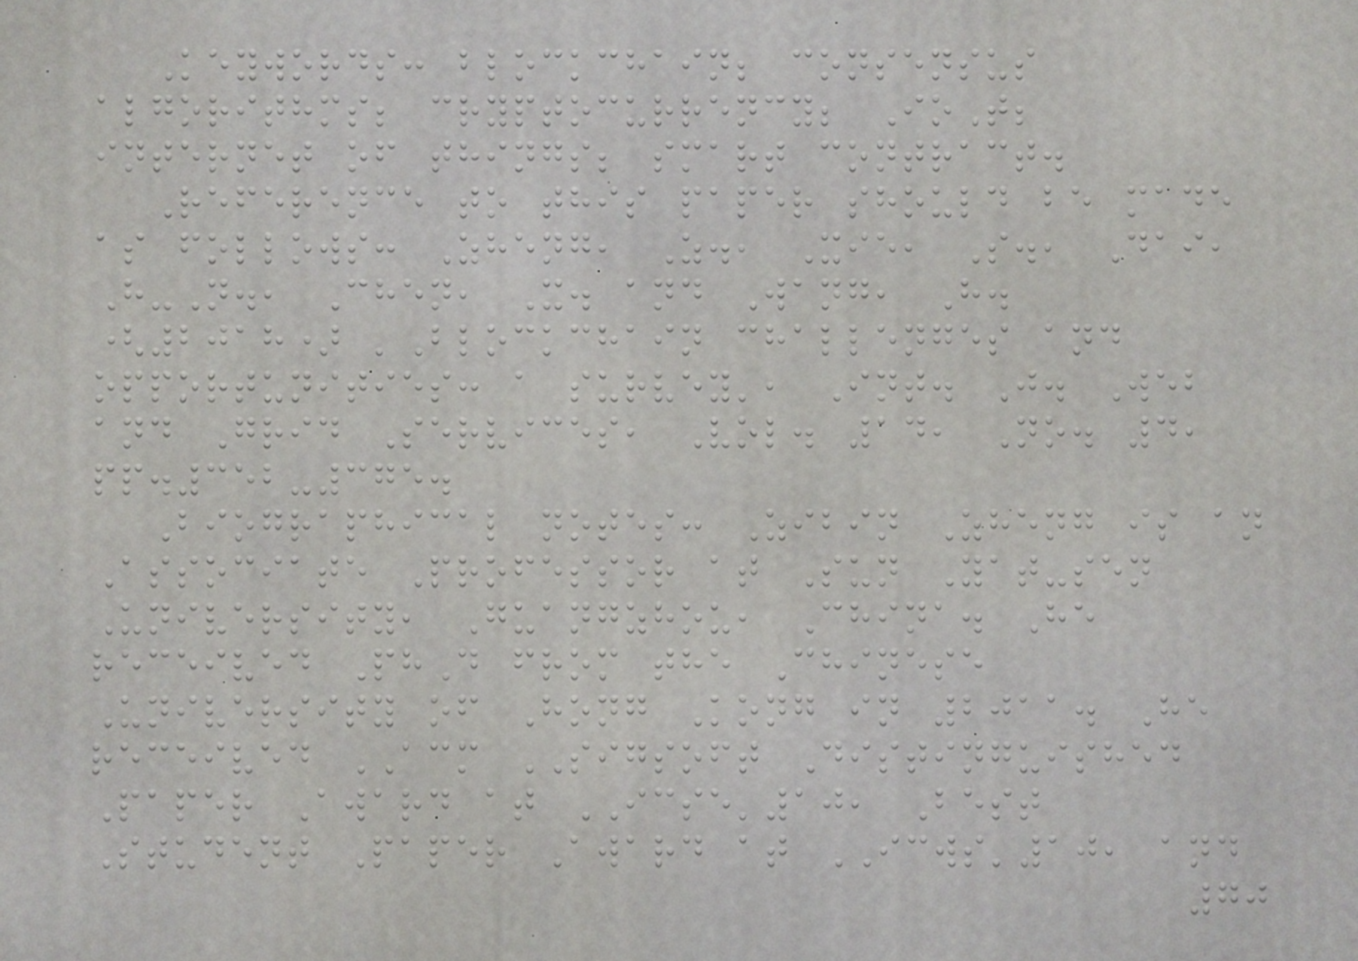Keywords: blockchain; consensus
algorithms; cryptocurrency; IoT;
internet of things; smart contract.
Reference to this paper should be made
as follows: Zheng, Z., Xie, S., Dai,
H-N., Chen, X. and Wang, H.
(2018) 'Blockchain challenges and
opportunities: a survey', Int. J. Web
and Grid Services, Vol. 14, No. 4,
pp.352-375.
Biographical notes: Zibin Zheng is an
Associate Professor at Sun Yat-sen
University, Guangzhou, China. He
received PhD from the Chinese
University of Hong Kong in 2011. He
received ACM SIGSOFT Distinguished
Paper Award at ICSE'10, Best
Student Paper Award at ICWS'10, and
70
